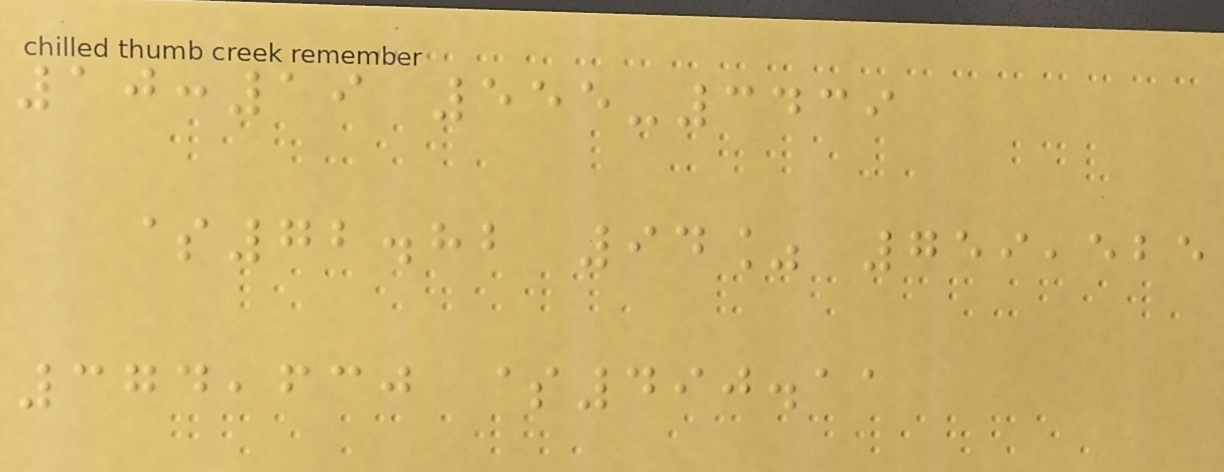10:19 555-3439
$72.82 94% 759,525
374,630 $490.11
